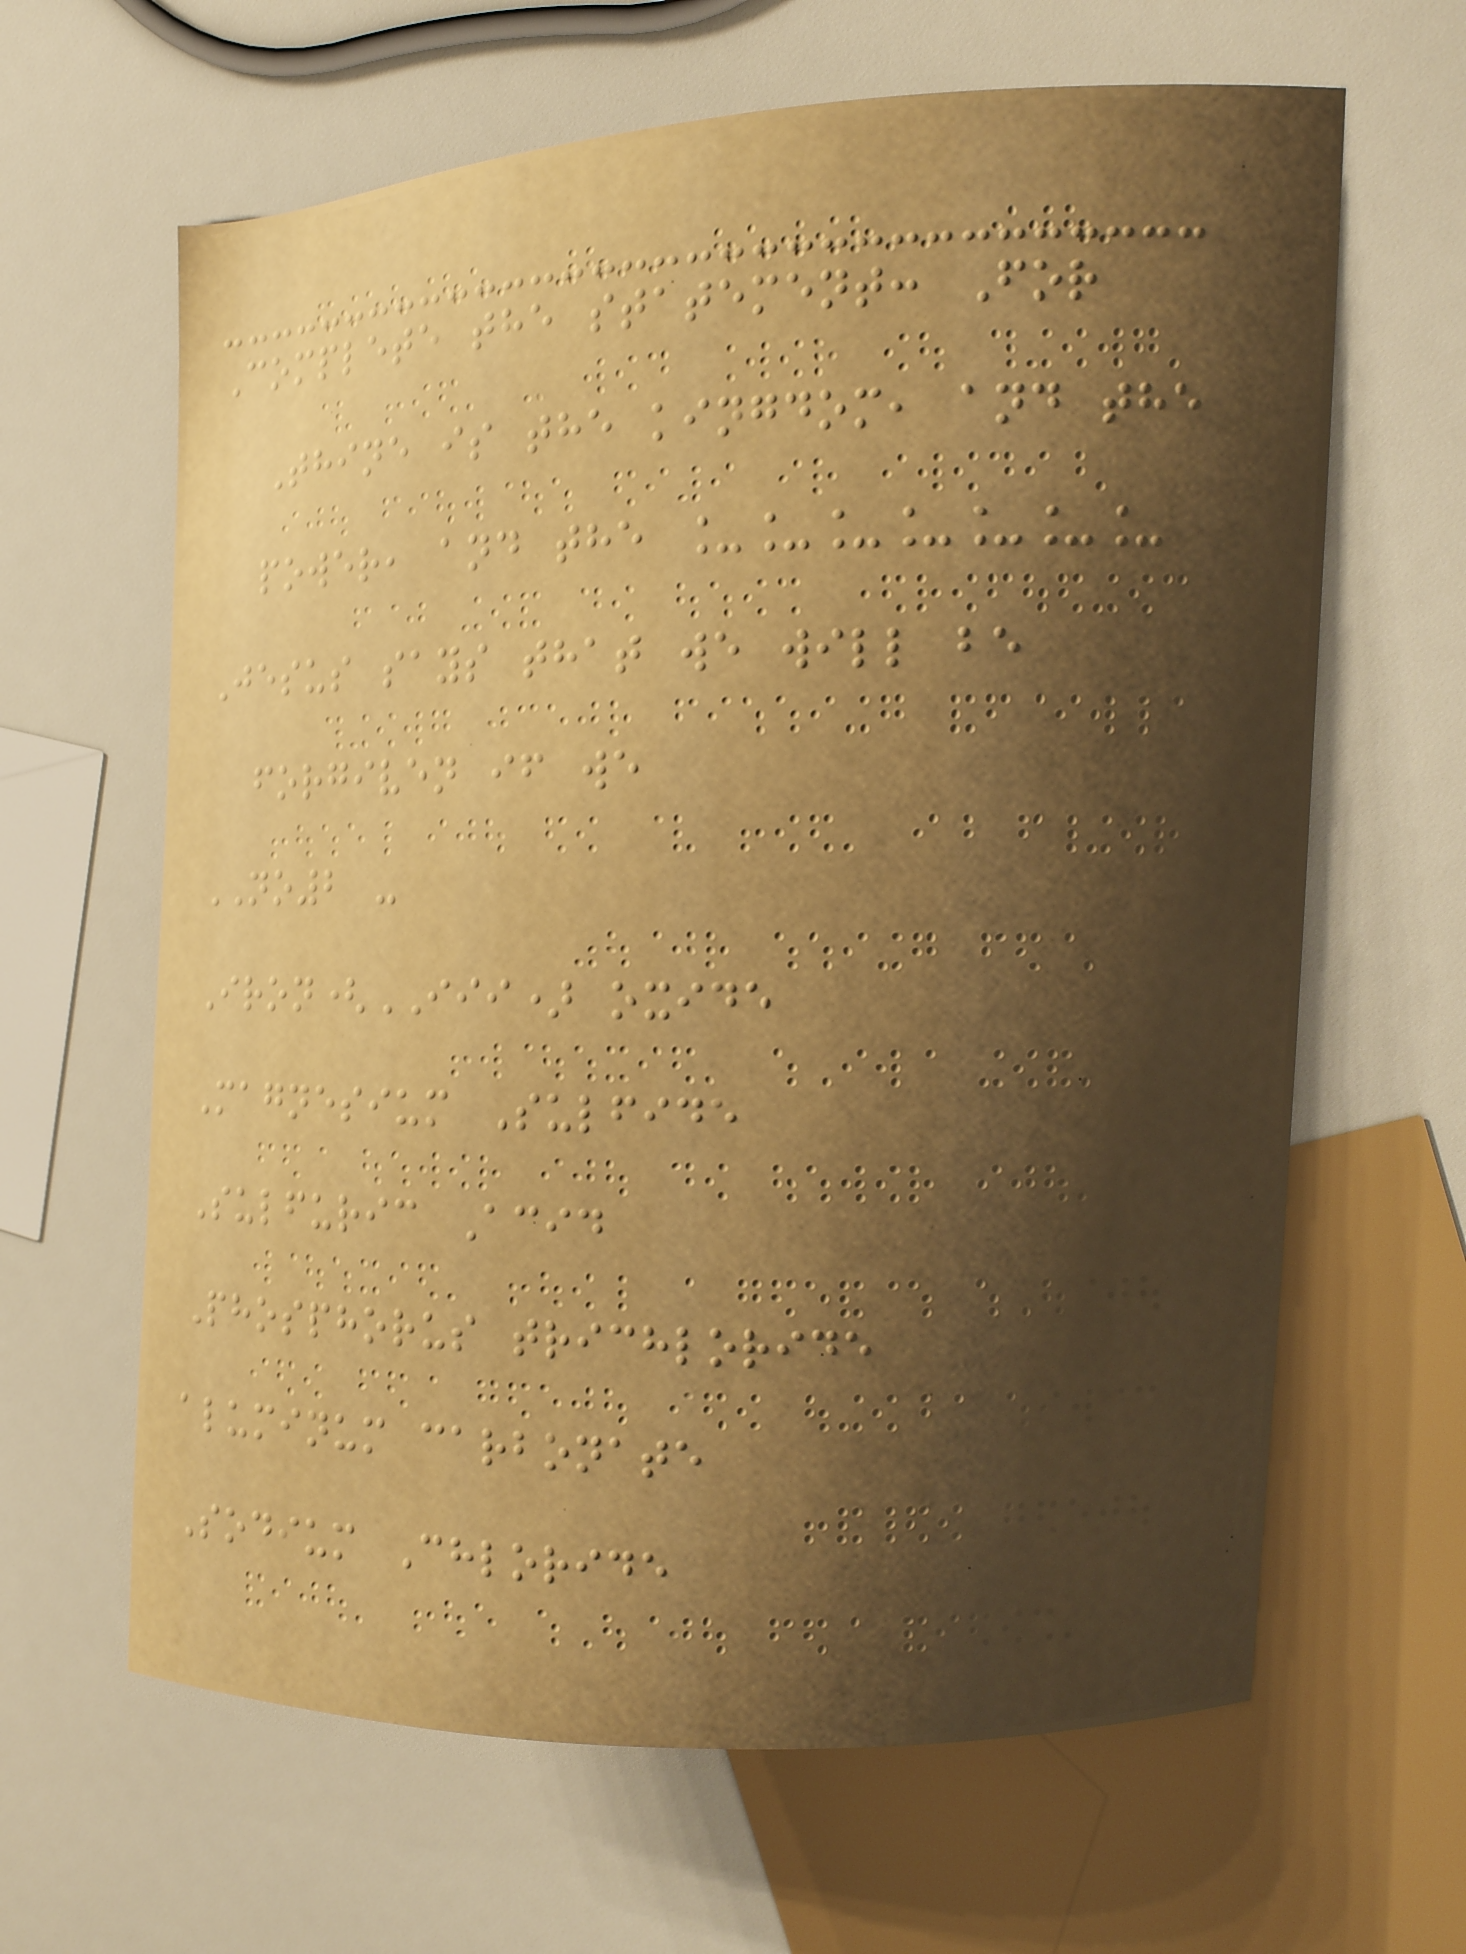Complete the statement: For
Thine is the kingdom, and the
power, and the _______
Jesus says that we will be
forgiven if we
NO2 -
Iron(III) oxide
Magnesium Sulfide
Sulfuric Acid
Phosphorus trichloride
aluminum carbonate
Sodium Chloride
